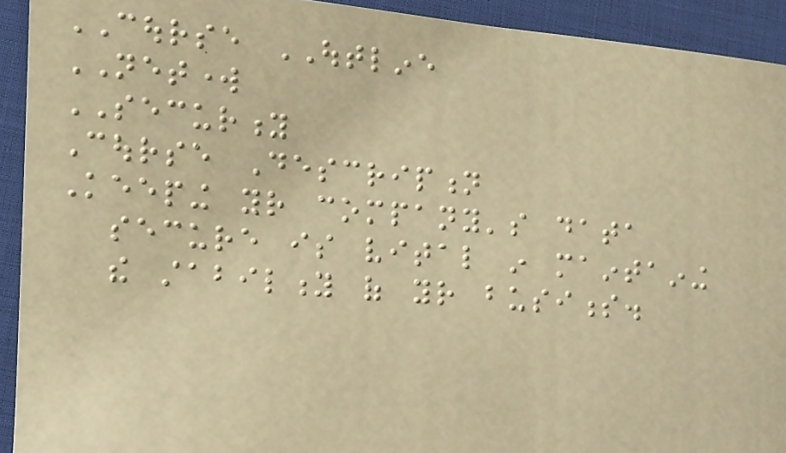COURSE OUTLINE
NETWORK
SECURITY
Course Description
Keeping your company's data
secure is vital in maintaining
the stability of your business.
